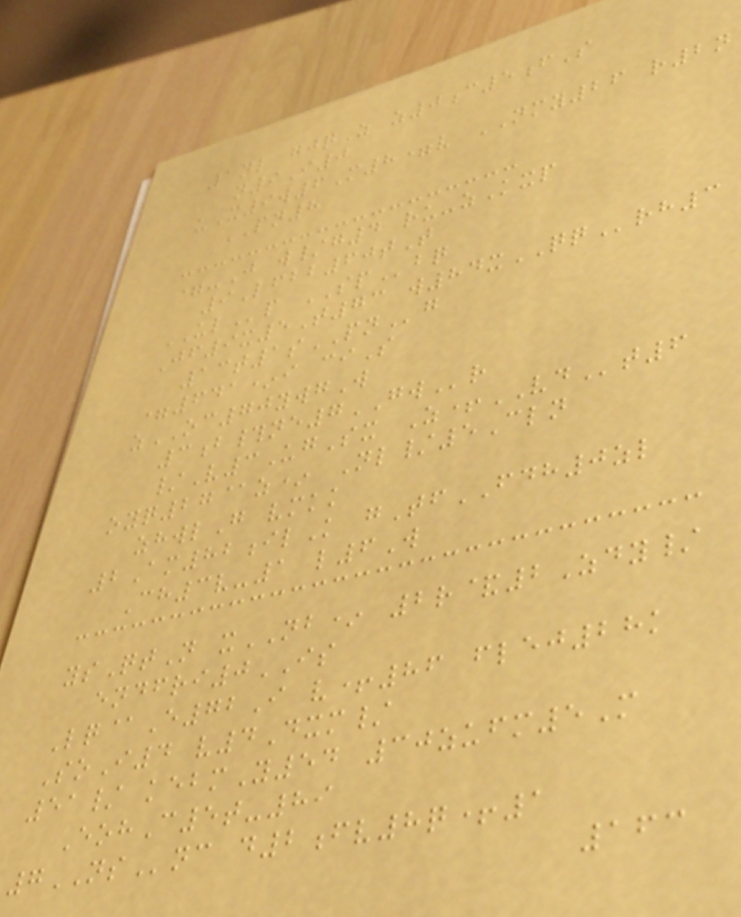1nl gjqZ z0c5fS
n9I0
uX9w6M8=v NMY26 r2n
PN8
=-J w/g4 ru-zKxp
9Lfbb60tT
ULp SPbq
Jf9x5T73 w84xQQrh3
13t1sPNg
=641*i ciS
zOC70ywgW
3b#ne7GWr
/V3UgSx Z+VDt6
oyq27@z* Nl/5Cln
zhwlG vmkk
2Am82ilK gTfFDH0zl
Ch3v-1 l6W
ysQtN xNB* 2r&2Zdy/
endfri0IS
Lq@E72I v+86 flej28k
SoI4 v4Dxm/
51/ kebmY54 30zufm5M
EohC5t-89
7NSnc d2fv8q+1
163
